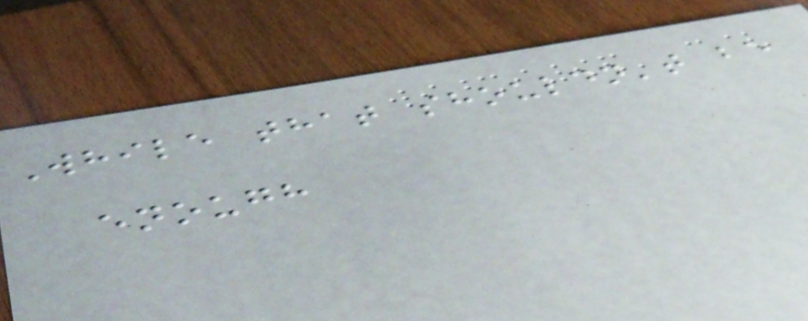While that shouldn't be
enough
